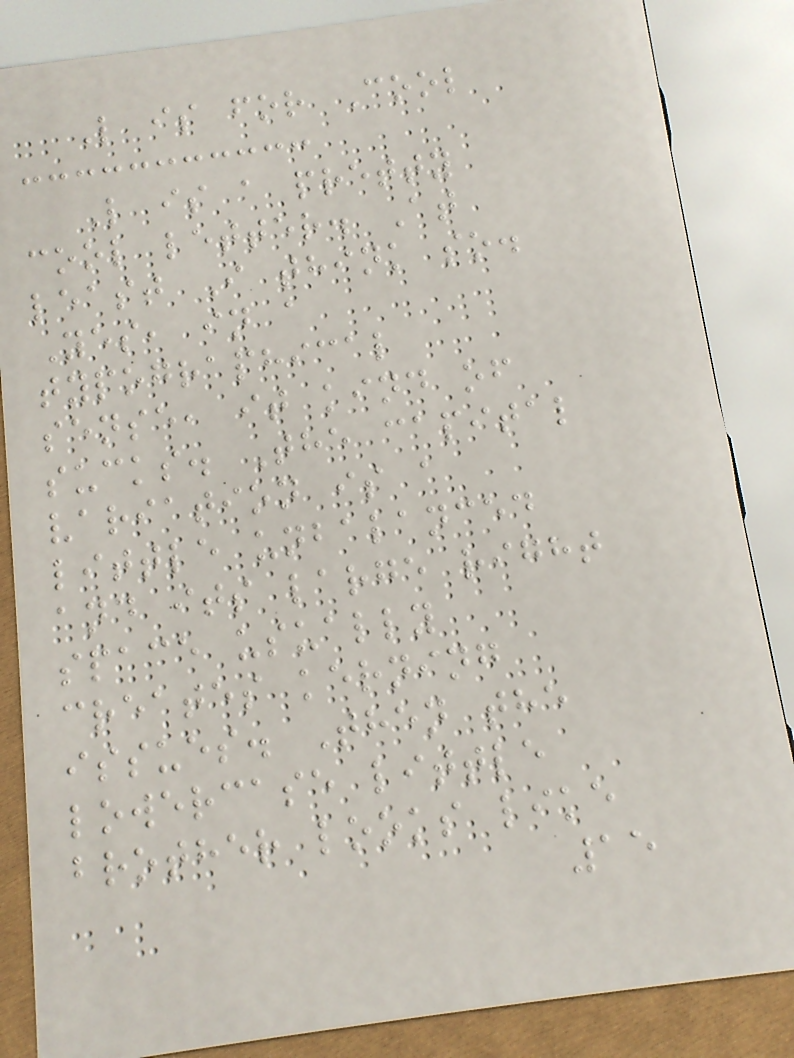L is for Cool
L is a pretty
cool letter. At
least I think so.
Yes, in a
typographical
sense, it kind of
sucks. The capital
variation is a
little unbalanced
and its large right
space usually
creates kerning
issues. Then the
lowercase little
brother looks like
15
